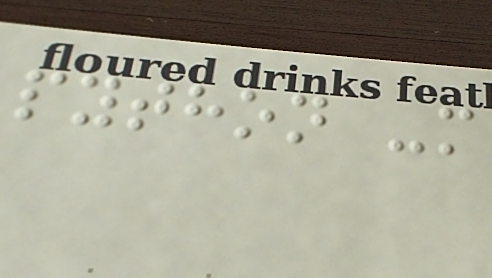python -m
